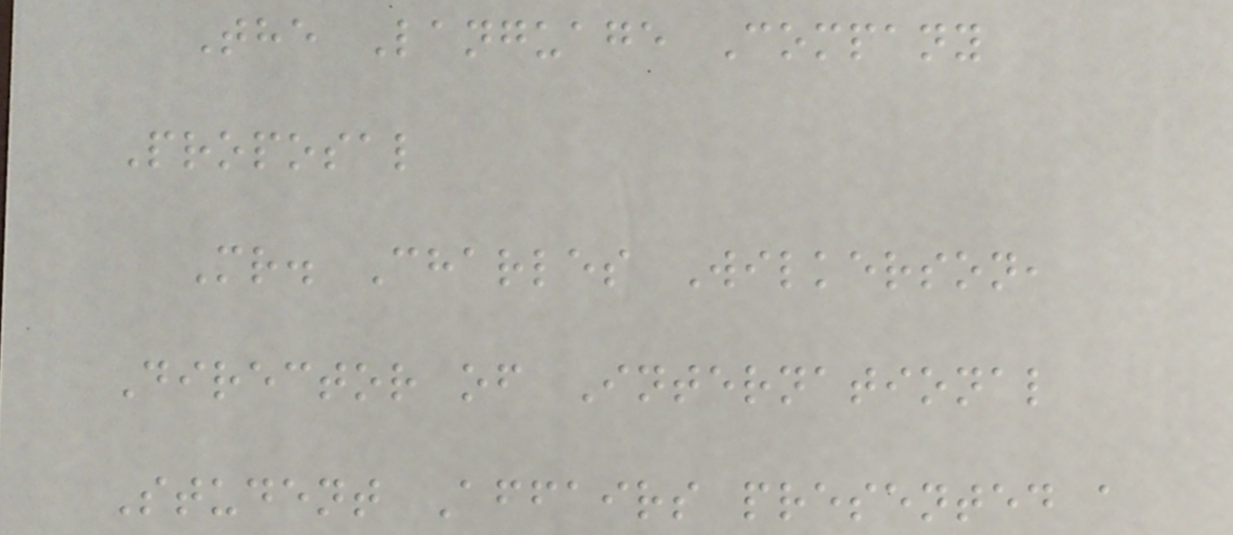The Language Company
Proposal
Mr. Charles Wilkerson,
Director of International
Student Affairs presented a
